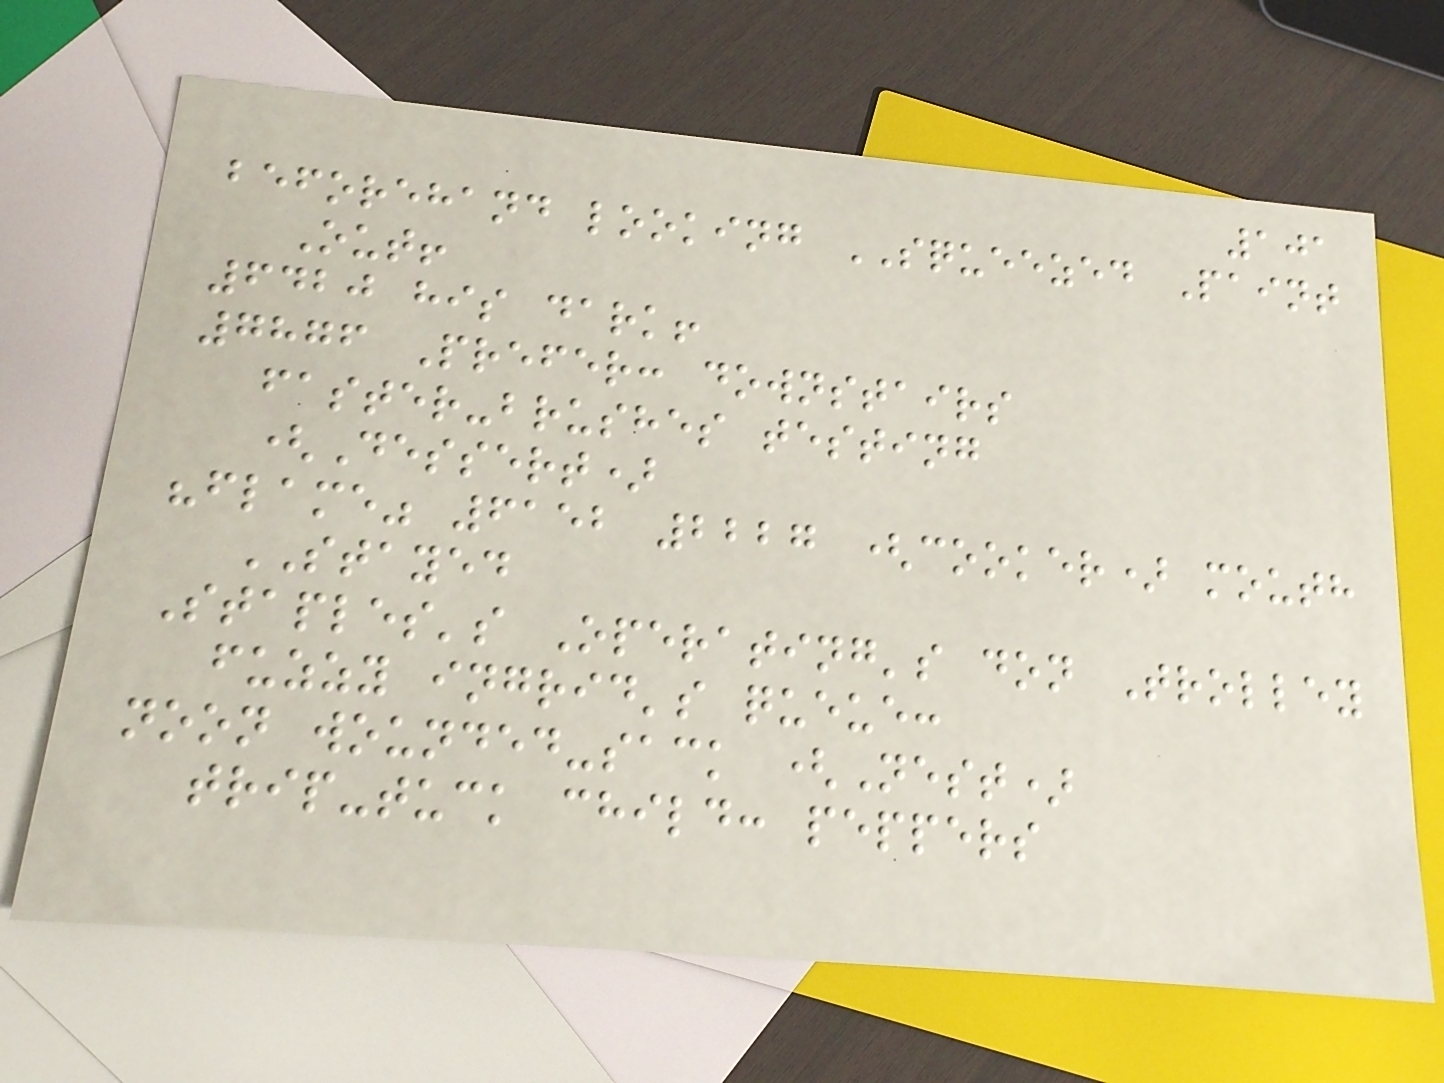101
beforehand looking SQUEEZED Paint
Out!
6420 his dark!
7876 Prefer: downstairs
faster-brushes testing
(Dessert)
"flame" 6152 2227 (cooker) mouth
STAYED
Staples's Operating's don Trolley
fuzzy ingrid's queue:
noon wounded-sack (Nest)
trip-tuck child: peppers
